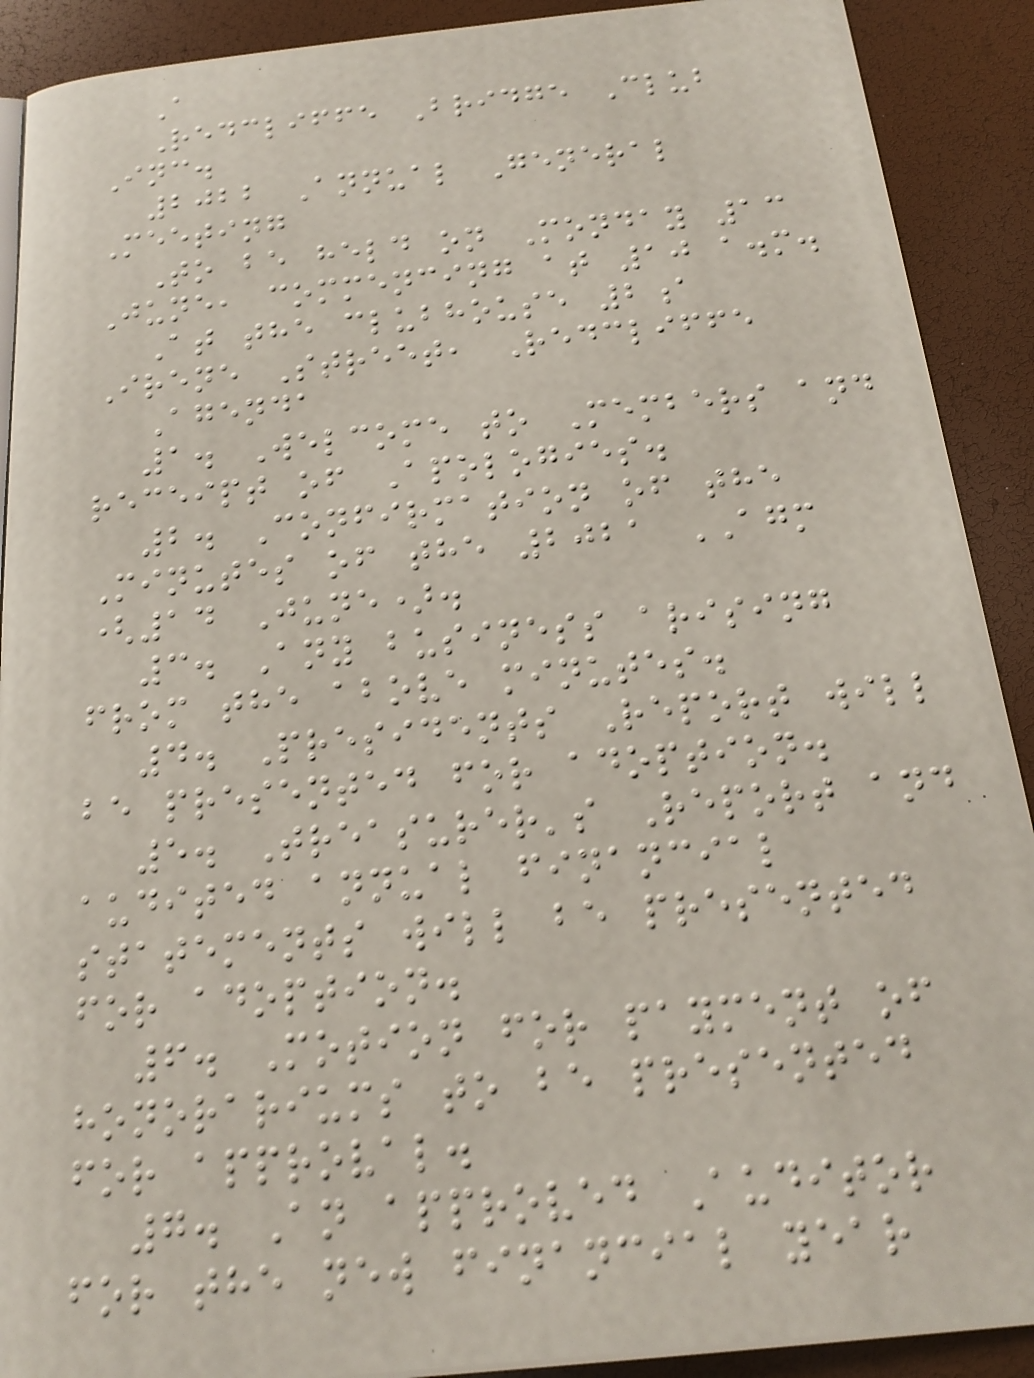A
Redcliffe Bridge Club
Inc.
2022 Annual General
Meeting
To be held on Monday 13
June, commencing at 10 a.m.
At the clubhouse 2a
Irene Street, Redcliffe
Agenda
1. Welcome to Members and
receipt of Apologies.
2. Confirmation of the
Minutes of the 2021 AGM
(14 June).
3. Any business arising
from the above minutes.
4. Presidents Report will
be presented for adoption.
5. Treasurer's Report and
audited annual financial
statements will be presented
for adoption.
6. Motion for payment of
honorariums to be presented
for approval.
7. An approved Auditor
for the new financial year
